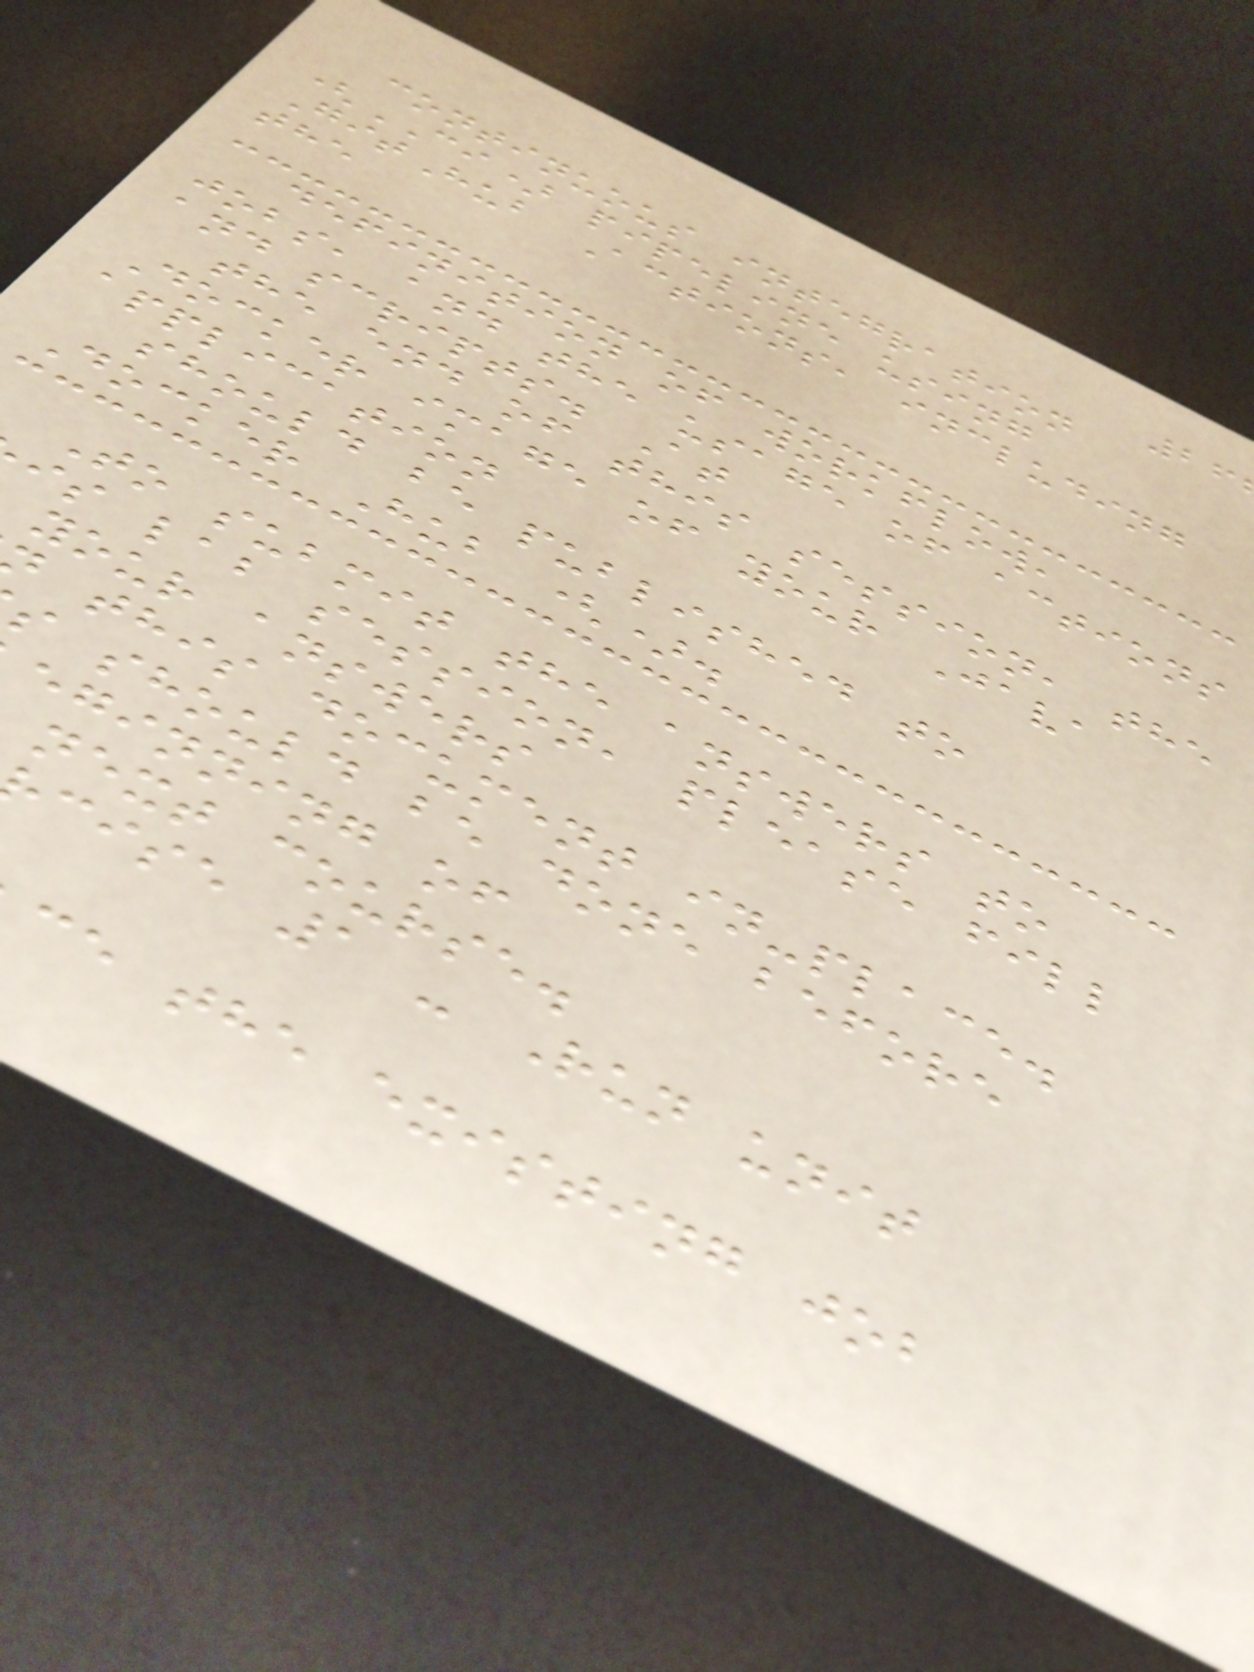continuous integration
(CI) pipeline using
GitHub Actions, including
the
definition of workflow,
jobs, and the usage of actions
and scripts. At
the end of this session, the
Docker image of your Java
application
should be published to
Docker Hub ().
To submit the answers to
is lab session, please fill
your answers
this document in-place.
s should be done before
eginning of
next course.
cise 1 - Run unit
ce the existing job
